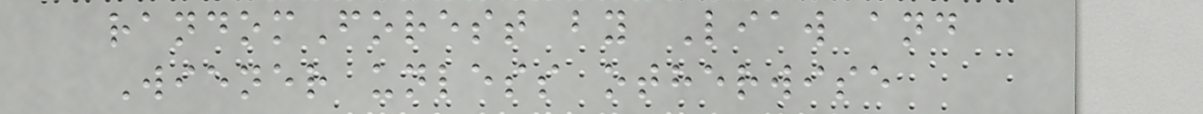randomForest by Liaw and
Wiener unless otherwise
